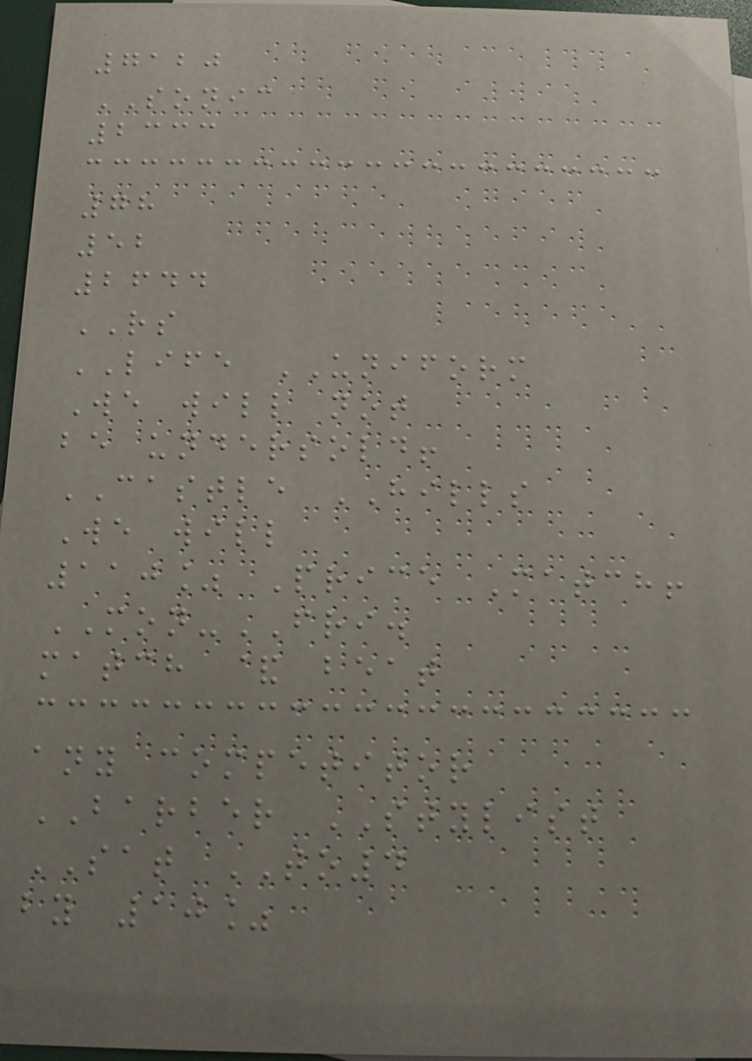7120
SONIC
2333
78
52
2644
RS
LIFE UNIFORM
We will not
be undersold!
CASTLE HILLS
We will
110% Price Match!
MON-FRI.
match & beat
any competitor
BARBER STYLIST
SAT TO4
by 10%
